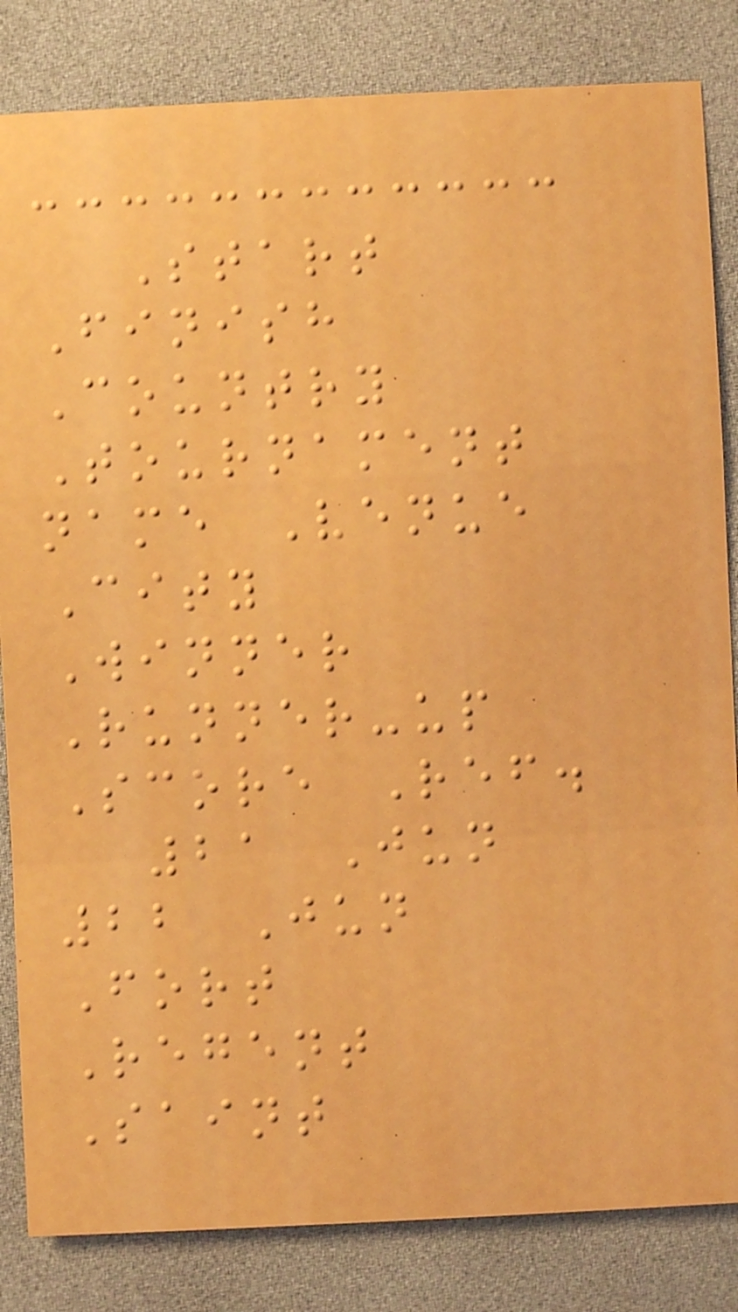Start
Finish
Country
Tournament
name Venue
City
Winner
Runner-up
Score Ref.
21 Jun
22 Jun
Fort
Regent
Saint
